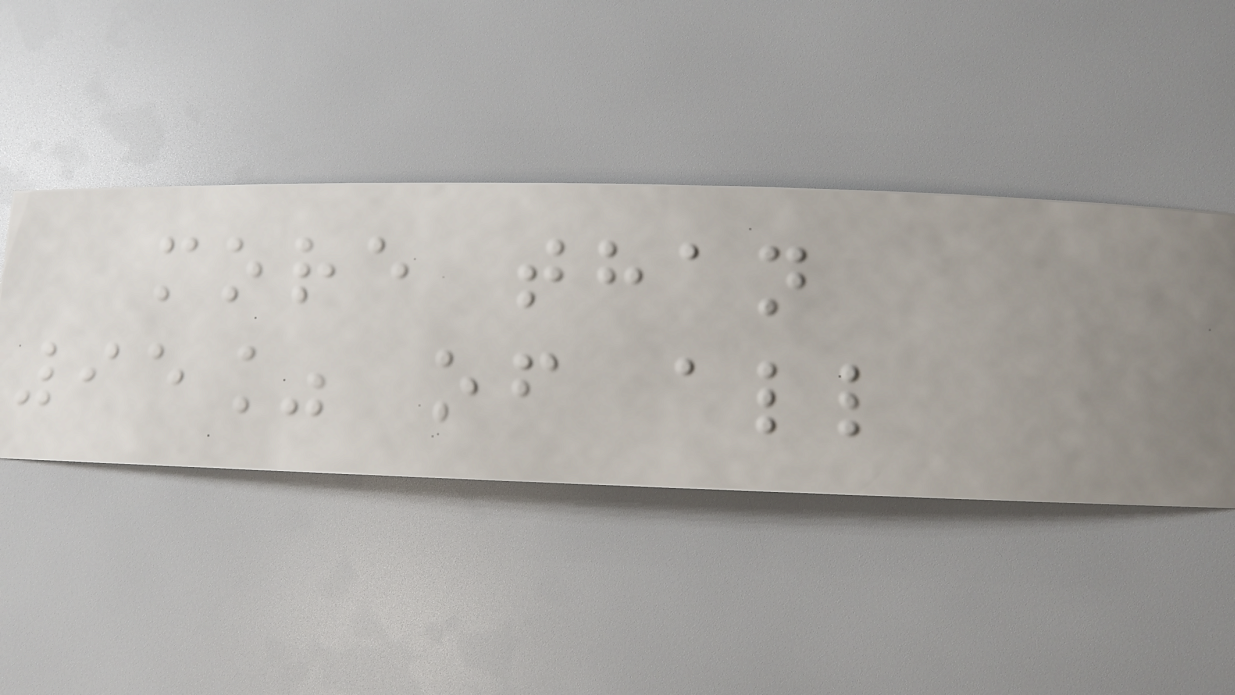more than
95% of all
